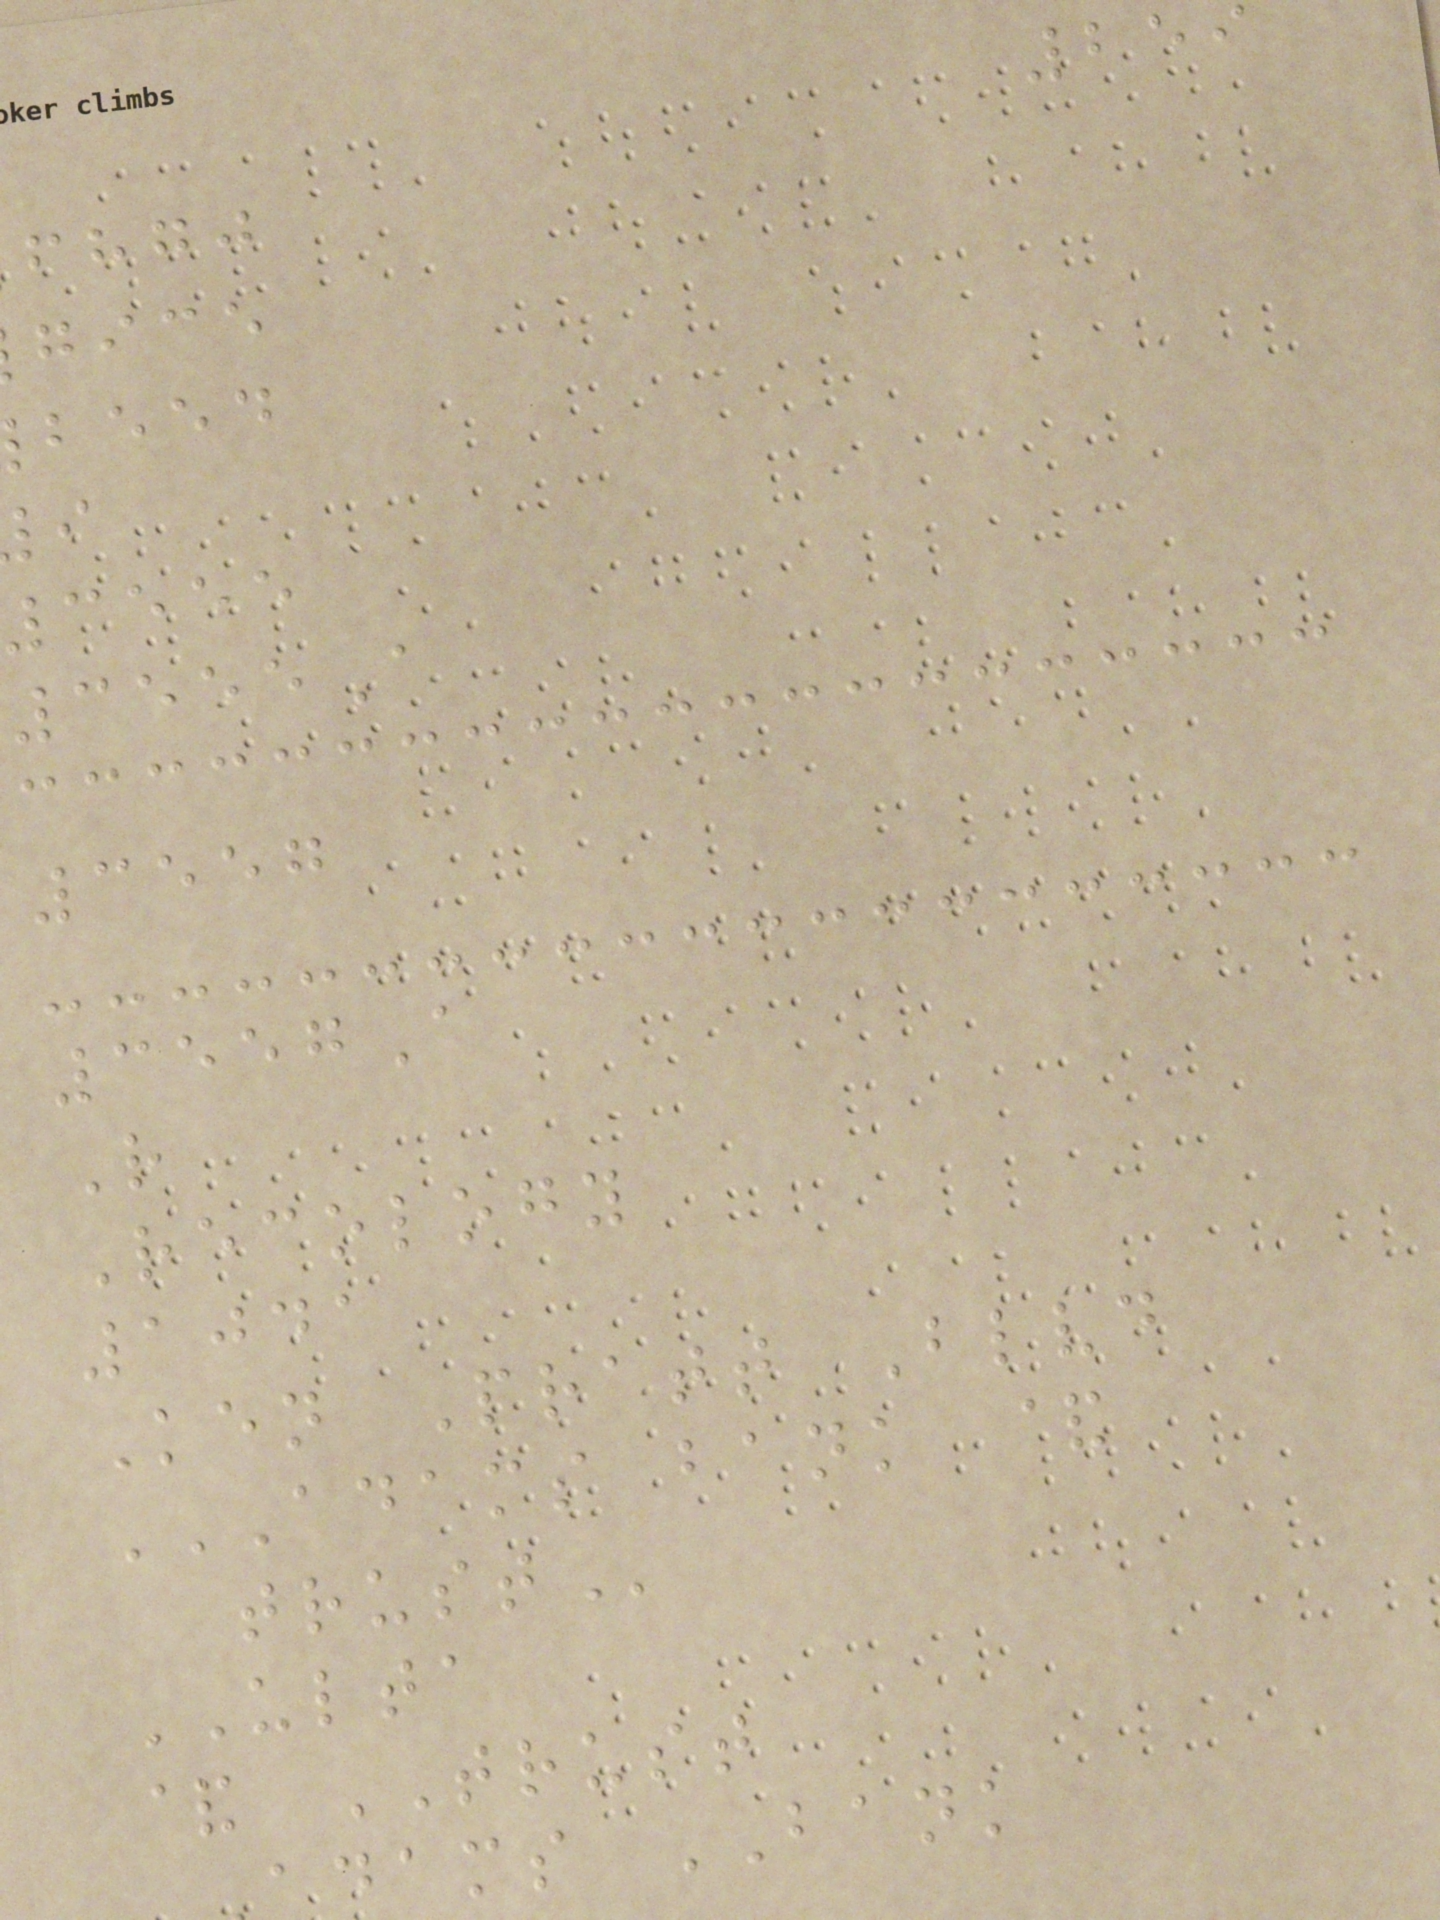259
fhgj
gice
beed
ceee
3555A
3557
3557A
R
Recology
1041
Ken Pratt Blvd
ADAMS BANK &
ULTA
& TRUST
dams BANK
